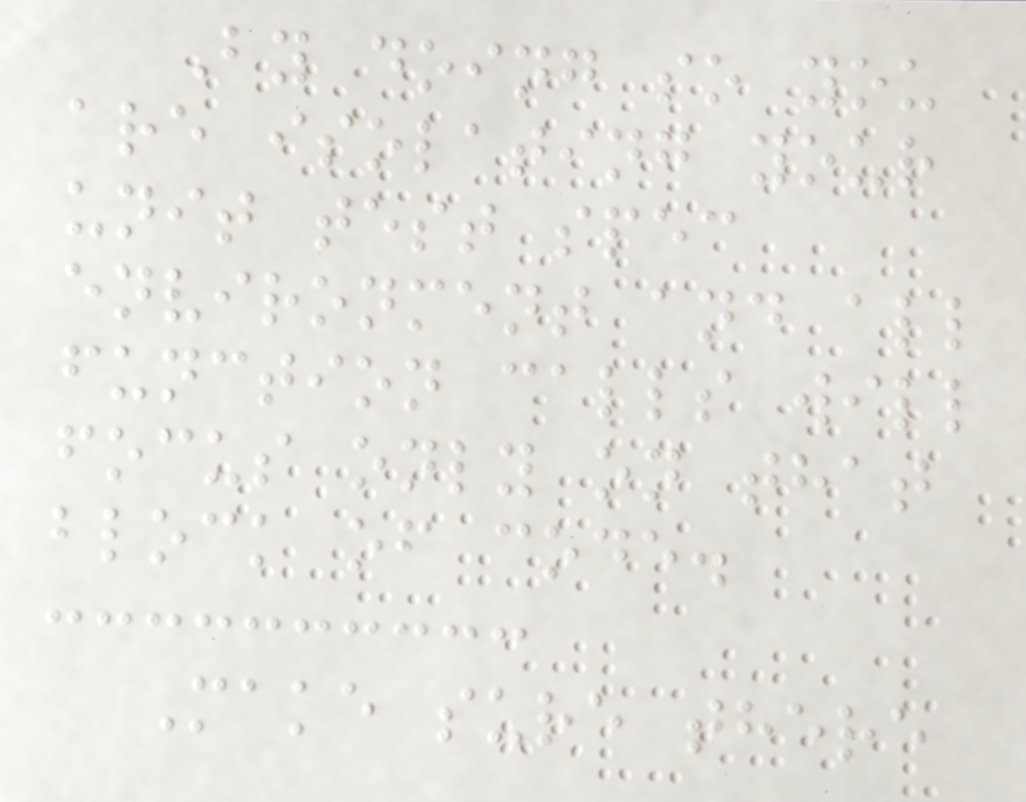By doing so you
are isolating your
unit test spec
environment and all
function calls will
focus only on that
block of code.
Make sure there
